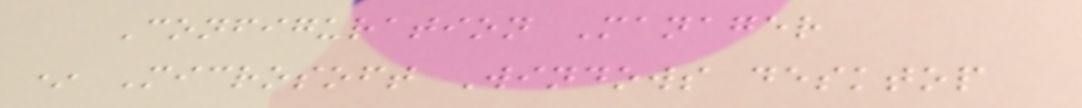Configuration Manager
* Microsoft Windows desktop
